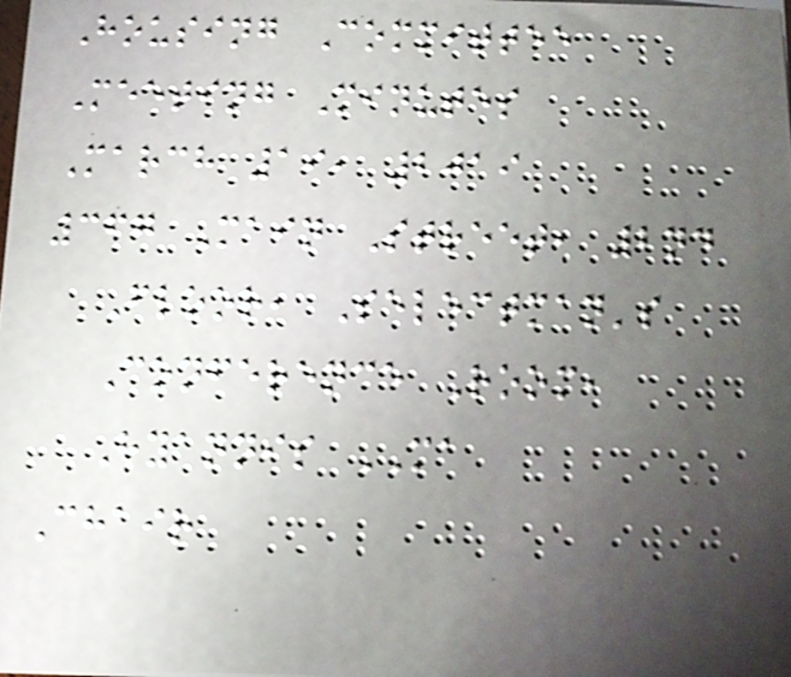Housing Committee
Meeting Minutes
March 19, 2019
367 Main Street, 2nd
Floor, Selectman's
Conference Room,
Hyannis MA
Chair
